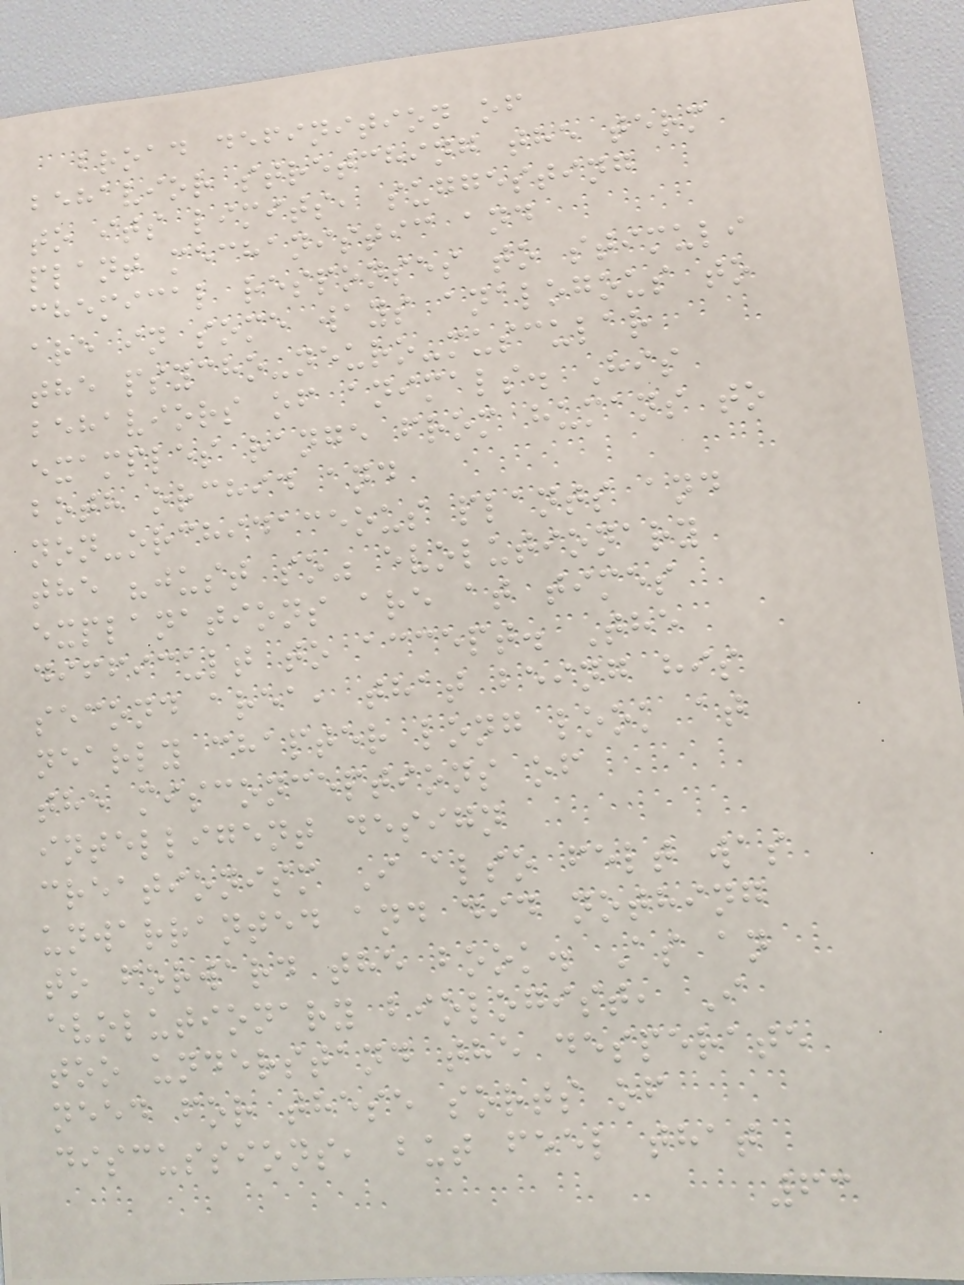broad definition of
behavior stretching the term
to its limits, suggesting
plant mechanistic and
chemical responses to stimuli
are in some ways analogous to
the psycho-neuro-muscular
behaviors of animals. His
examples range from humans to
both orchid and
non-orchidaceous plants and
the "just so" evolutionary
explanations are at times
difficult to accept. The
second area, that being his
nearly chapter long look at
the misconceptions of
intelligent design
creationism I also felt was
unwarranted and did nothing
to forward the book. As an
evolutionary biologist, I
too understand the desperate
need for these sorts of
discussions, but feel that
63
